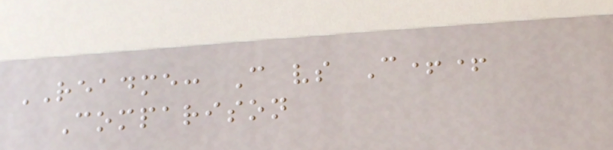README: C vs C++
Comparison
